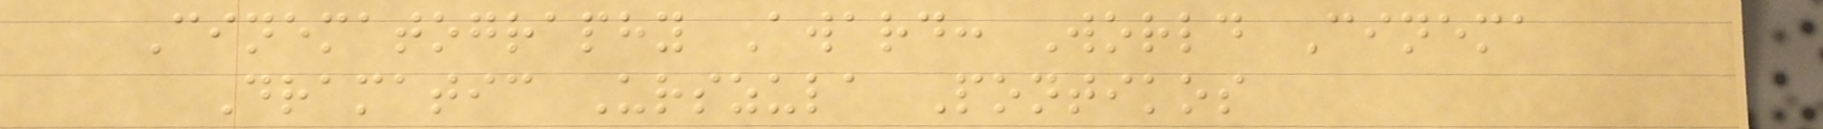Cinematography Award: World Cinema
Dramatic Urszula Pontikos
